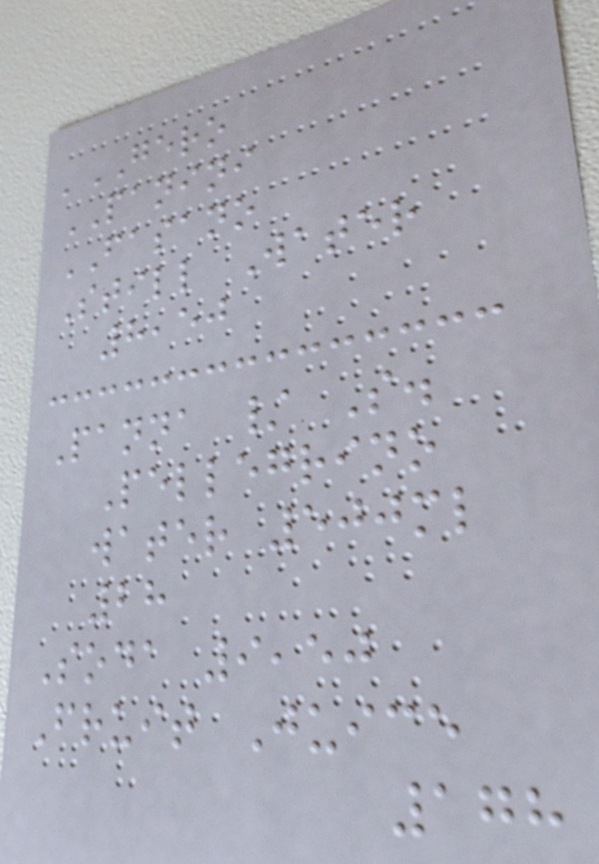'GERO
PANINI
FASANO
Still Water
8,50
Panna / S.
Pellegrino
water 500ml
28
Soda 9,50
Fruit Juice
178
